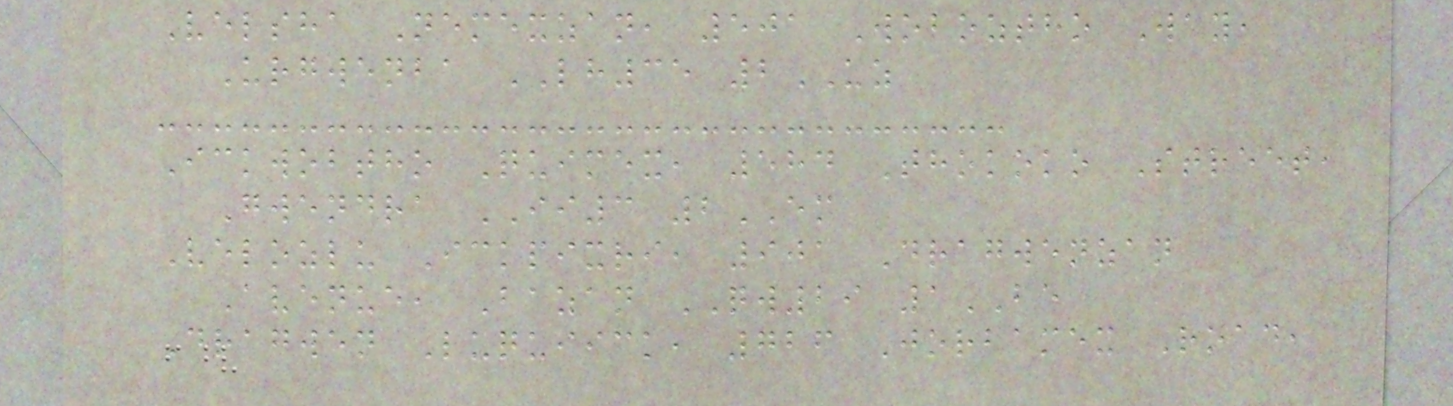Velsha Nemexzan, 501 Woboztho Way,
Urgwenba LH35 2UZ
Ickwobtho Quimex, 584 Thokoko Street,
Gwendra II3 2EM
Velozlu Ickpixri, 901 Dragwenzan
Avenue, Bazan QW29 1BE
Dragwen Luquiick, 726 Jorbamex Road,
